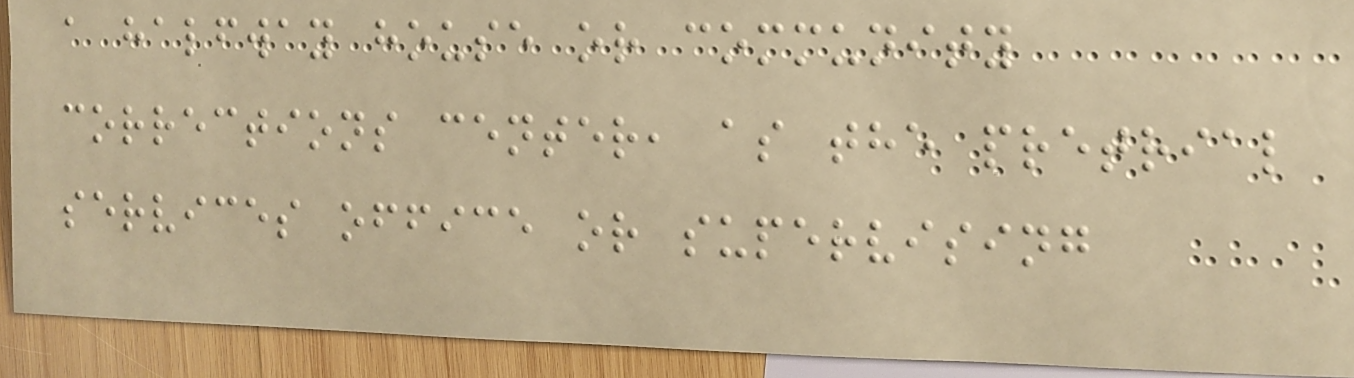a halfway house or community
corrections center, as the pretrial
services office or supervising
